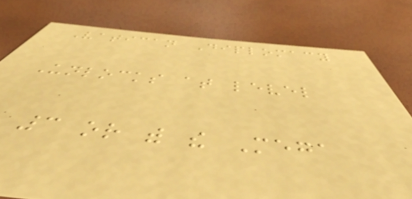Vatican Diplomacy
Unlocks at level
3 or with the Mega
